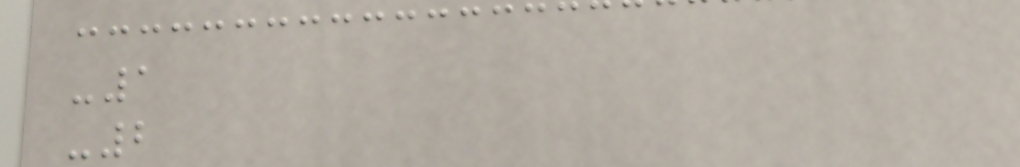-1
-2
